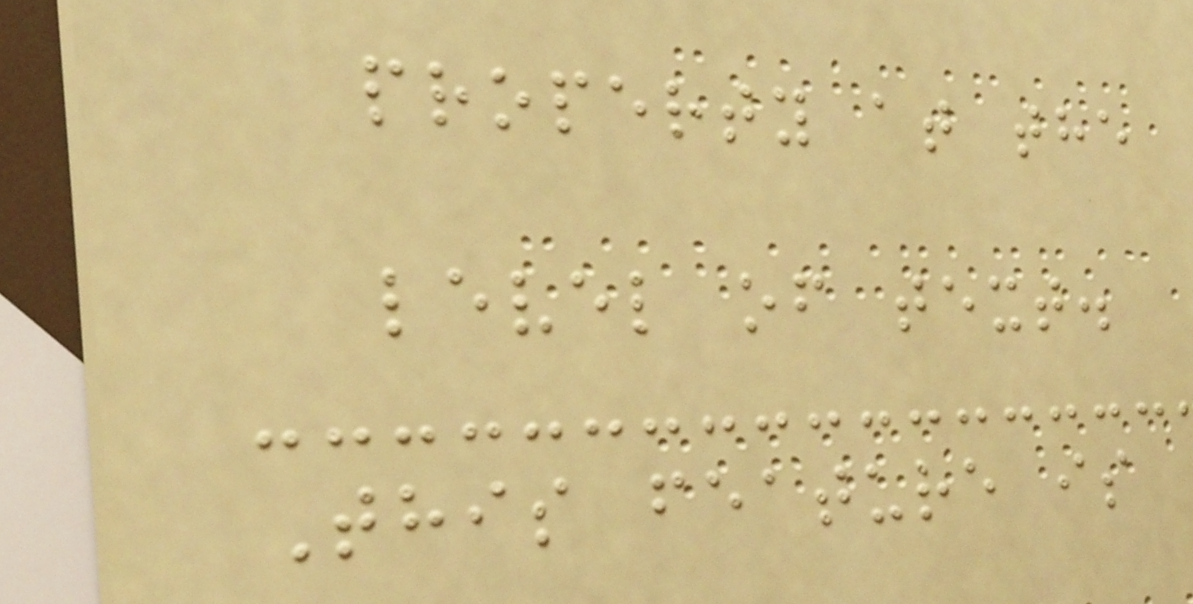property at the
level of text.
This feature is
